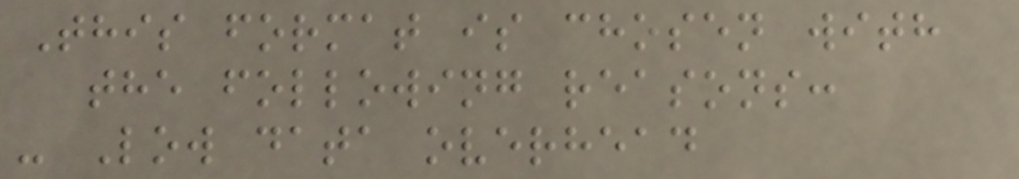This format is chosen with
the following reasons:
- Low data overhead
